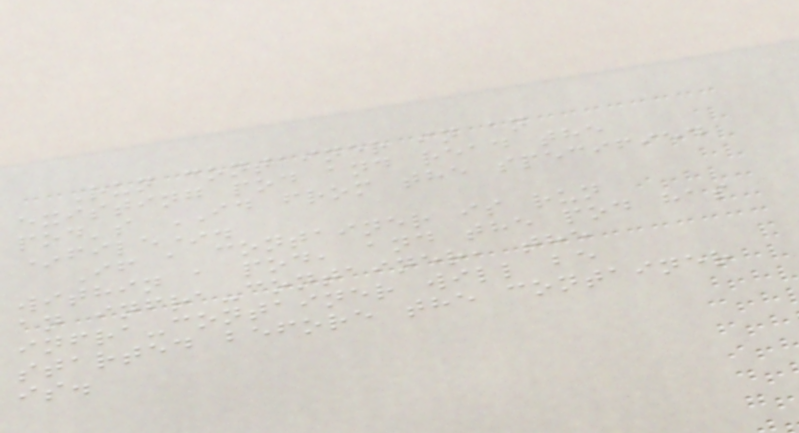Run container in an
existing pod and read the
pod's ID from the specified
*file*.
If a container is run
within a pod, and the pod has
an infra-container, the
infra-container will be
started before the container
is.
